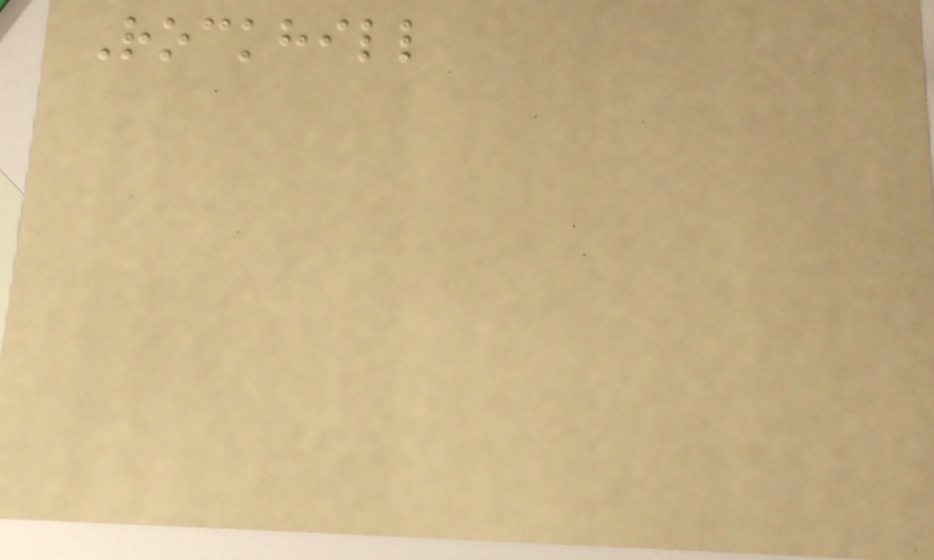Rockhill
